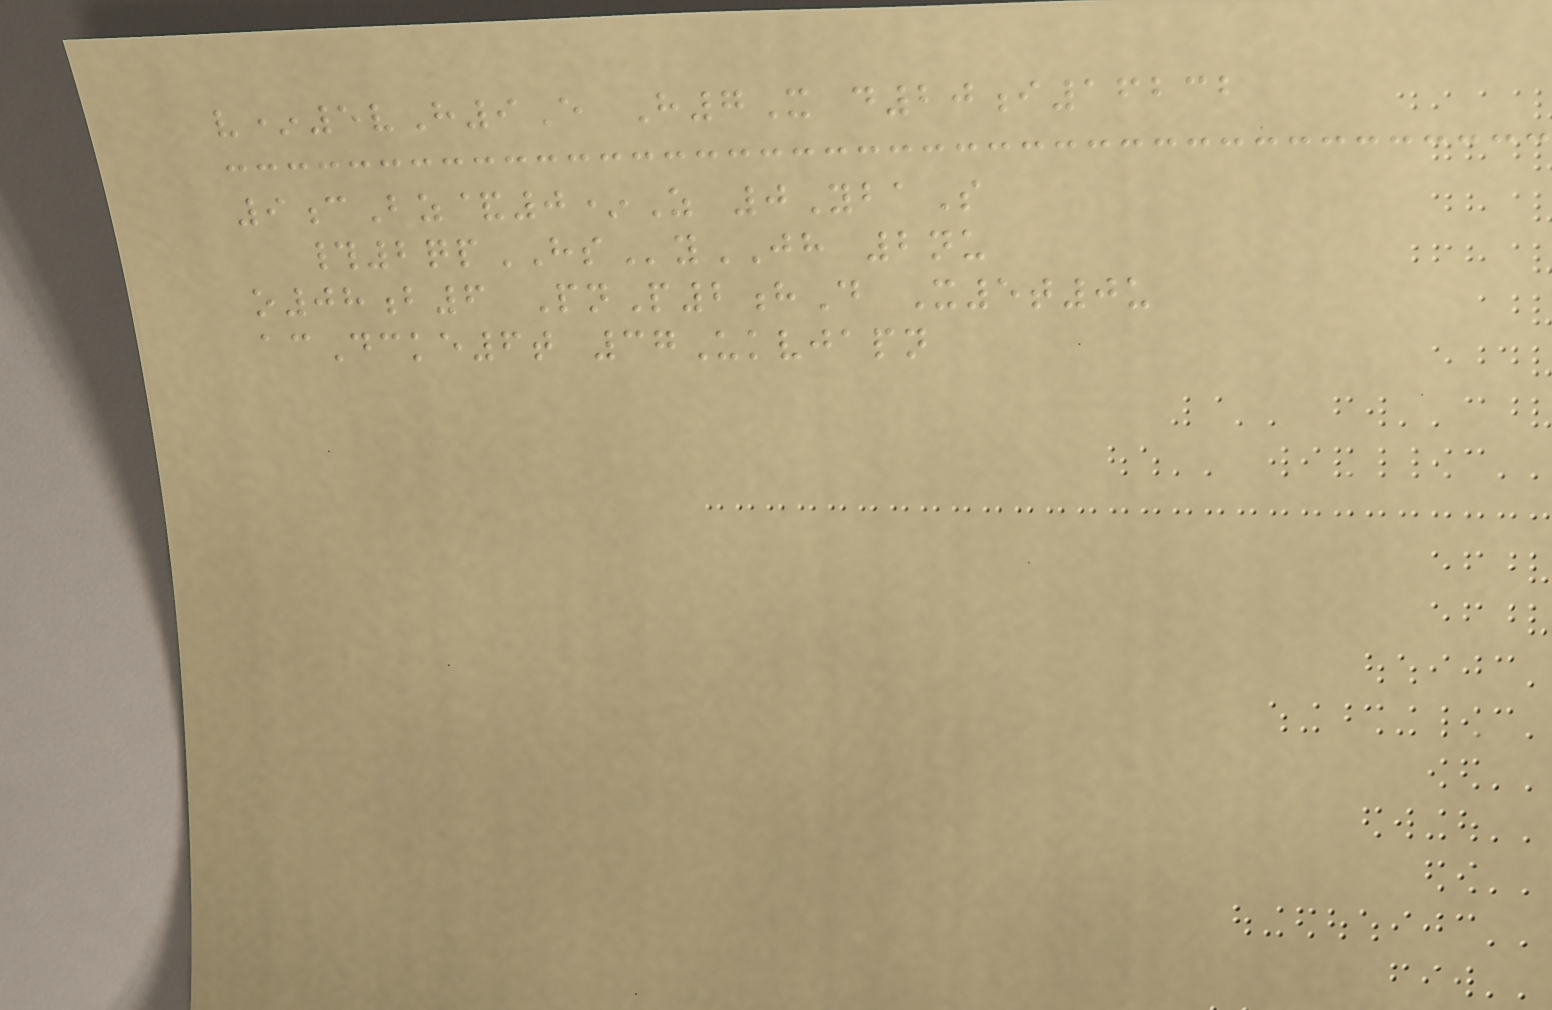v*5vH9E H7X d20i16232
9cBz&0*Z 0YbaS
#2qpHSyJH 2nu
o08b6 PnP2hD X5t0u
acDcke6t 37Ukvjapn
